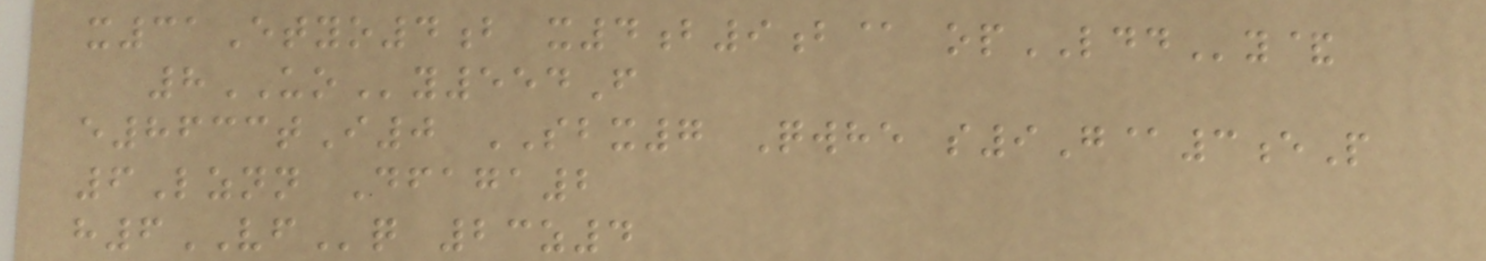x31Etyo4b x4b9b@ opLDDy&
8UOy554F
e8633tI0 SBX7 Qwhe s9G@3eP
6Lznn Dfaga2
h6VFq 23z4
